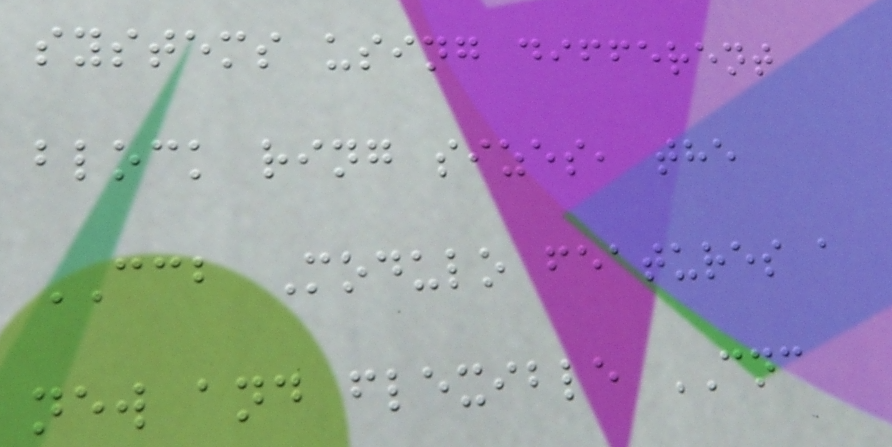systems using different
block ring sizes, the
CCB Modulo features a
new and flexible CNC
